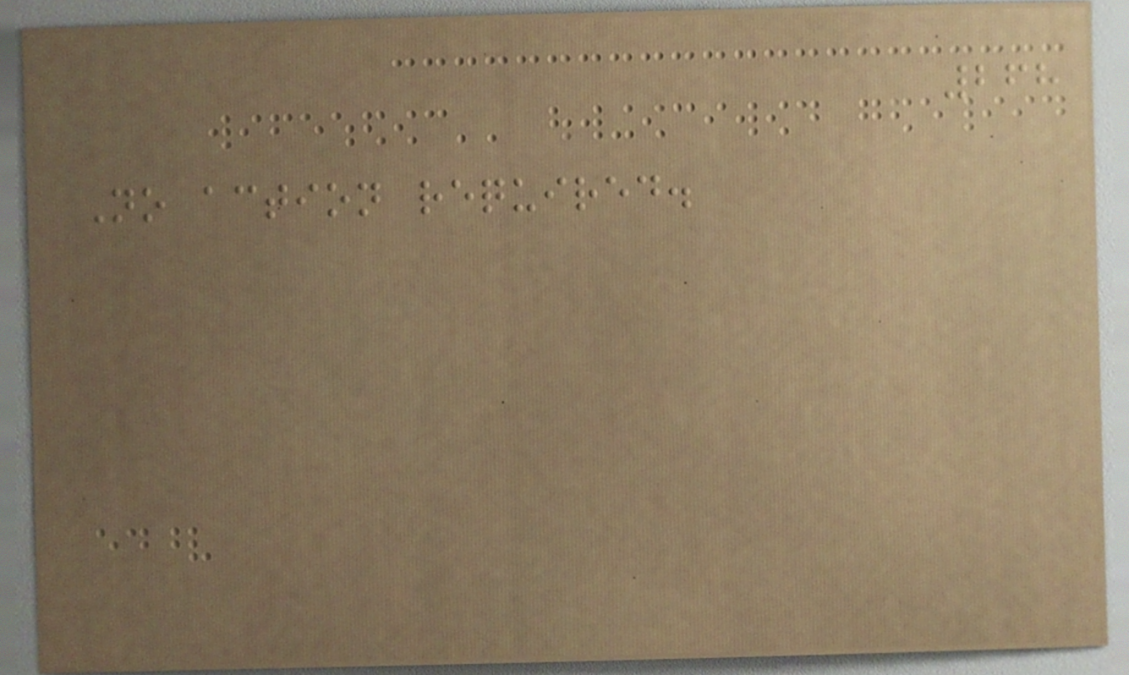268
No action required.
